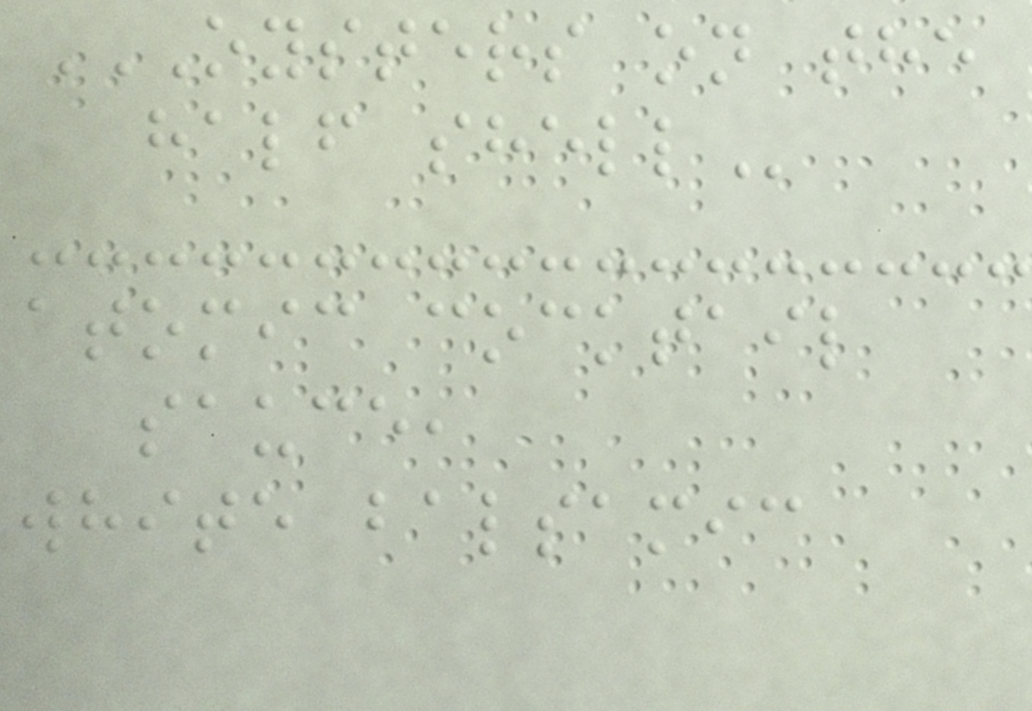OYSTERS ON THE
HALF SHELL
atomic cocktail
sauce,
white balsamic
